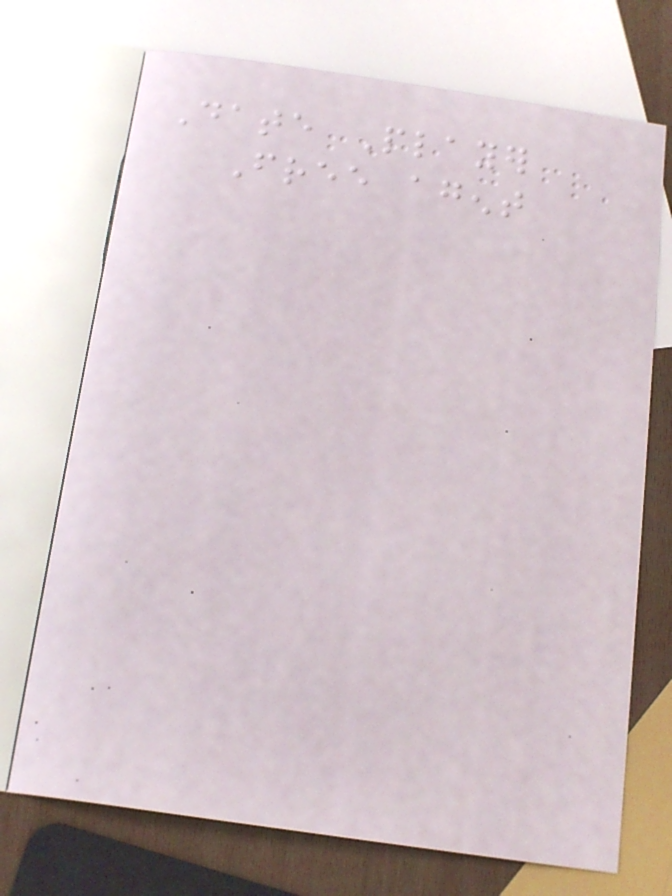Date Player
Free agent
